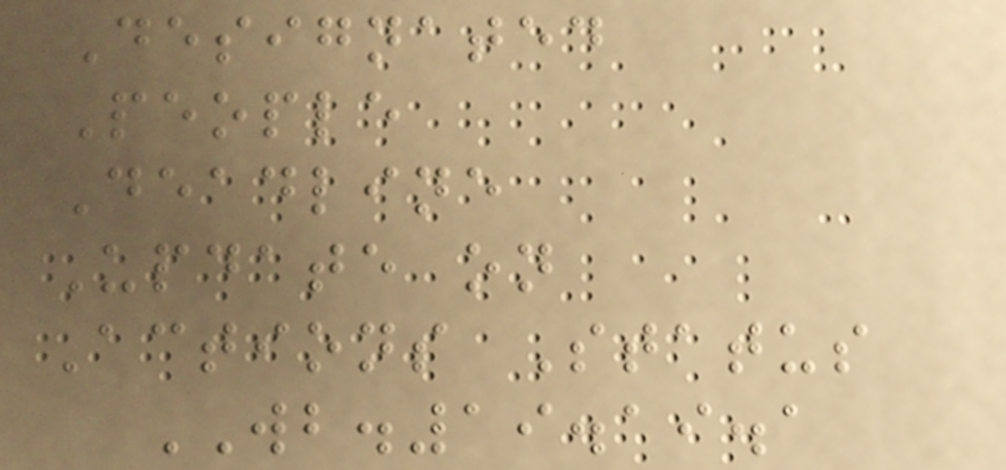Designated
People
Deadline
Update on
Actions Status
WB.19.19.1
